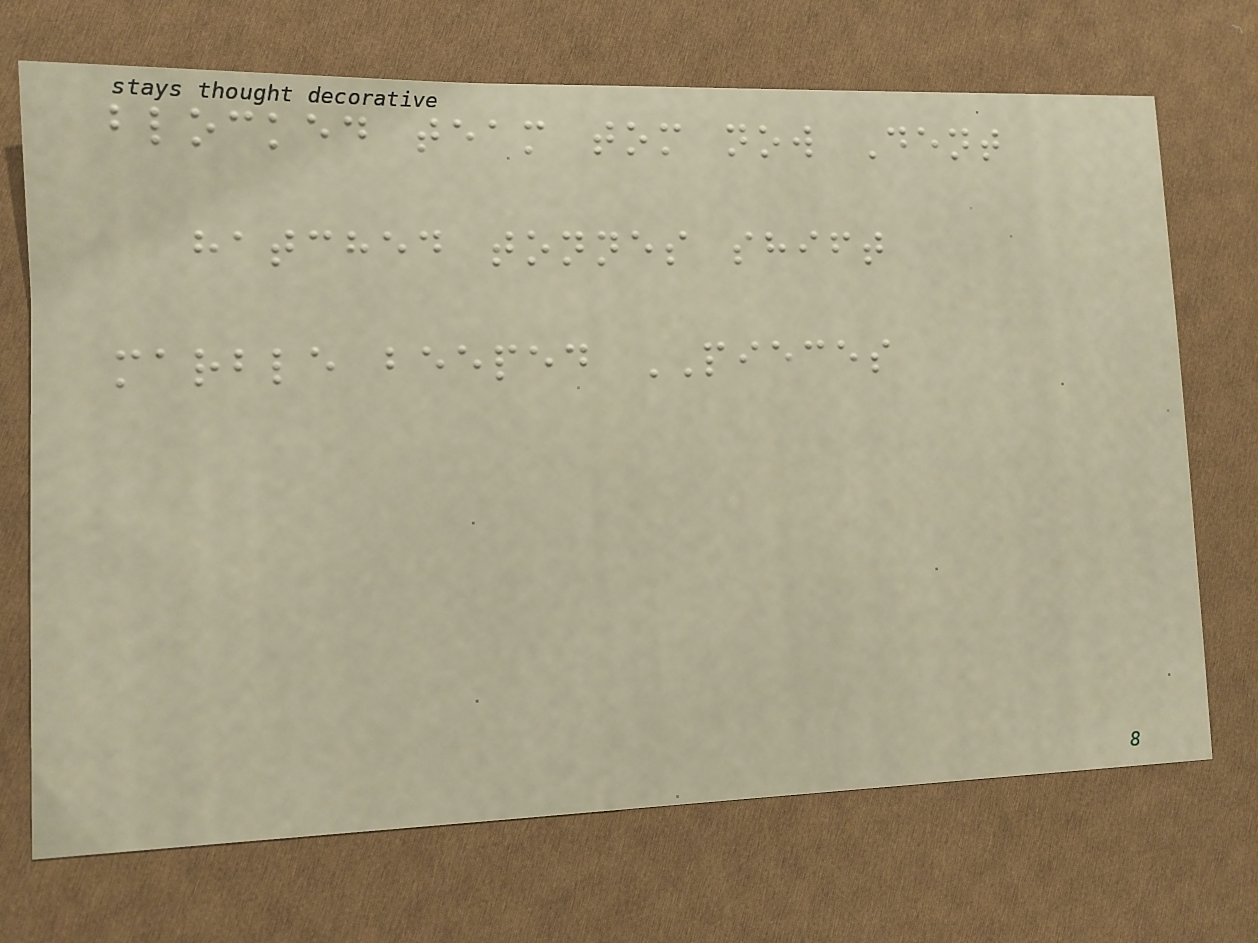blocked team tom now Dent
hatched tonnes shift
marble beeped PIECES
